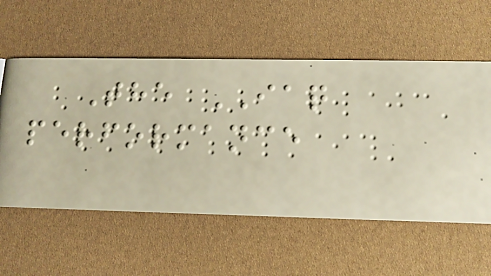The IAQ
performance
